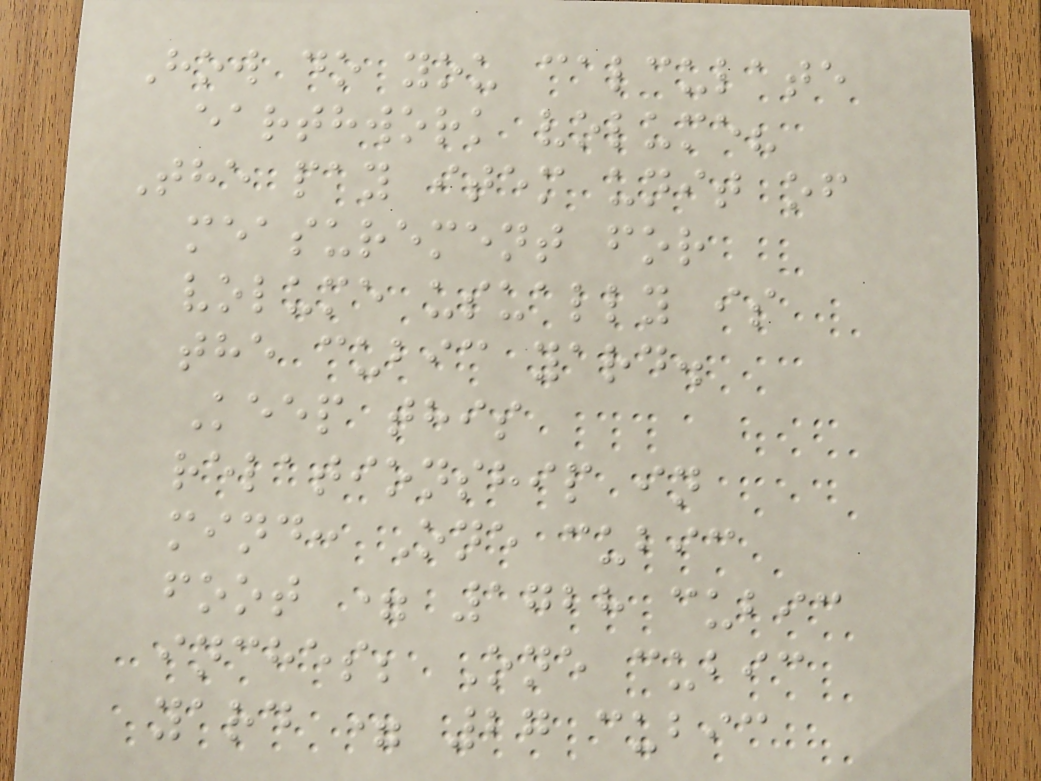How do you calculate
earthwork volume?
The pay item unit of
measurement for
volume usually is
the cubic yard.
Keep this
relationship in
mind: One cubic
foot = 1728 cubic
inches; One cubic
yard = 27 cubic
